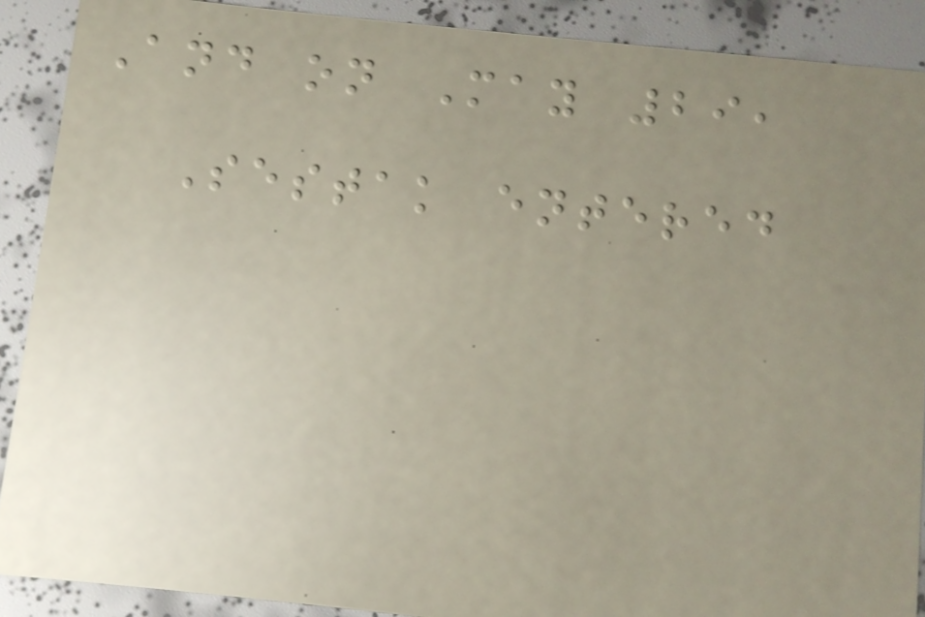And on May 29,
Sestak entered
